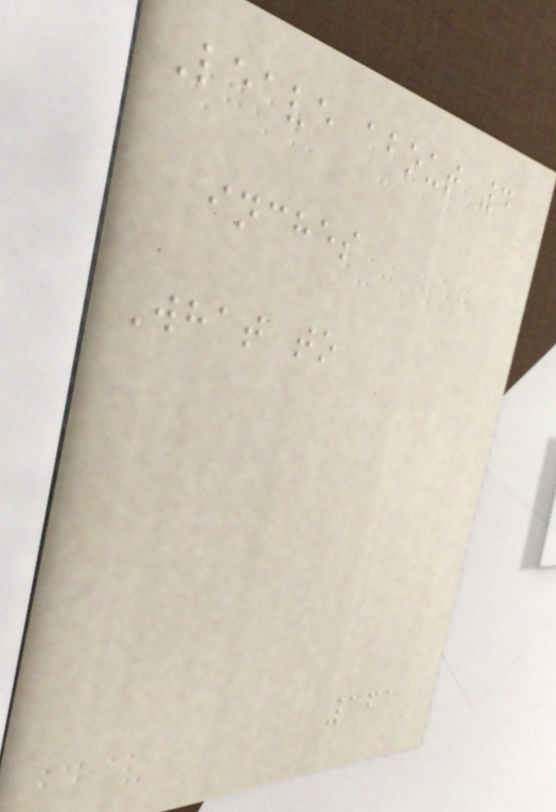Leave about 4
inches
What to
161
